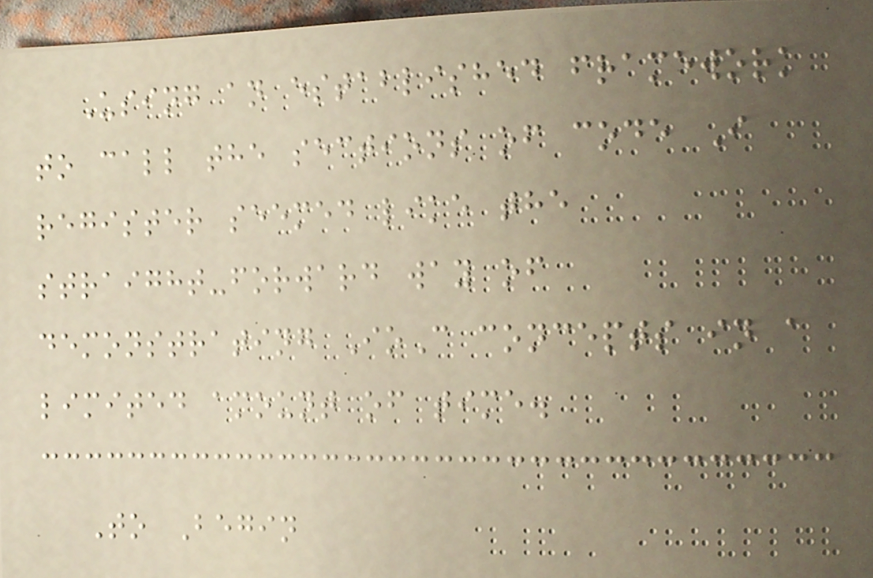Using an established framework
to call the sections of code I
register seemed like the
straight-forward way of
demonstrating IoC concepts in a
limited amount of time.
To Begin
